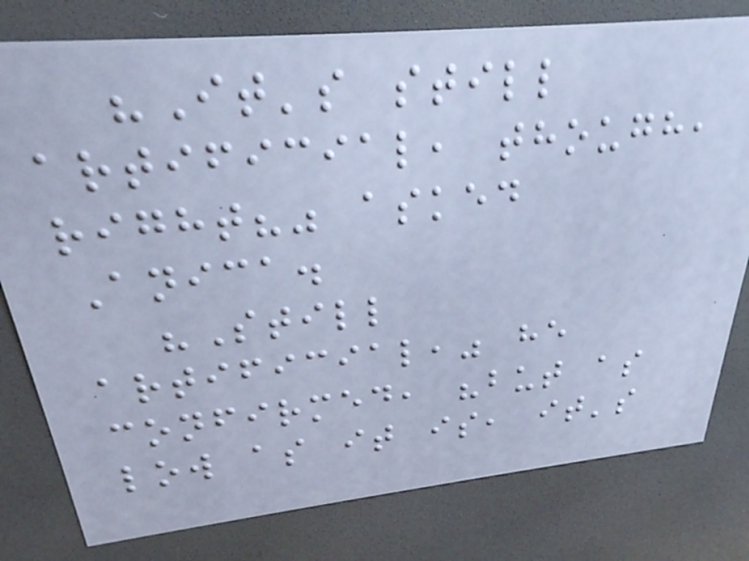"It's still
artificial, though,
right?" asked
Anica.
"Still
artificial," he
confirmed, "but as
low as it is, it's
